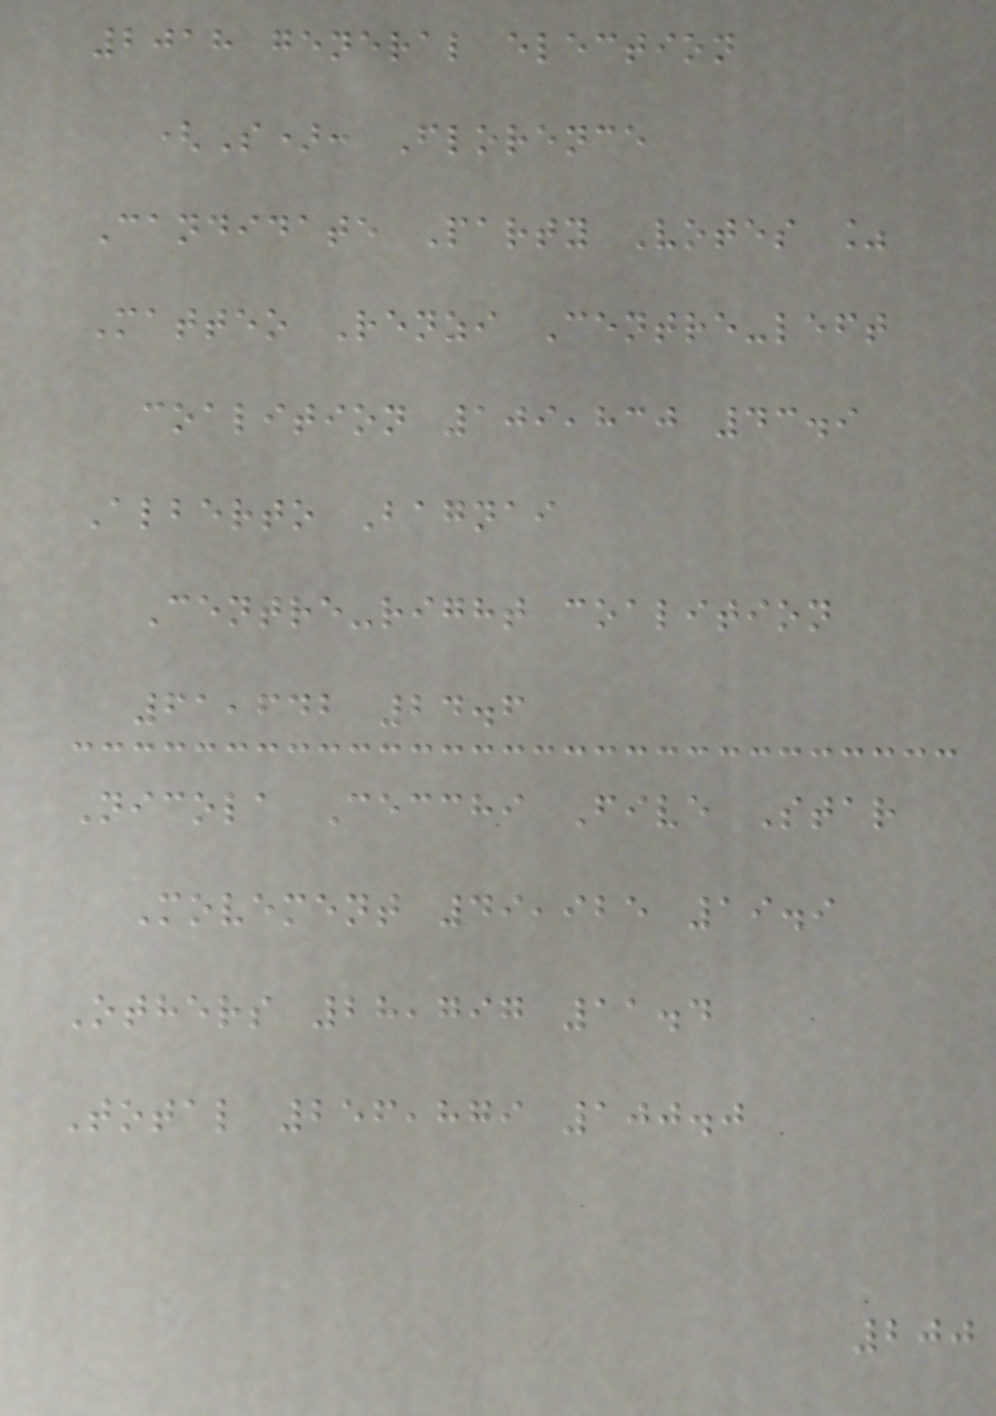2018 general election
(S): Florence
Candidate Party Votes %
Matteo Renzi Centre-left
coalition 109,830 43.9
Alberto Bagnai
Centre-right coalition
61,642 24.6
Nicola Cecchi Five Star
Movement 49,925 19.9
Others 28,797 11.4
Total 256,879 100.0
200
